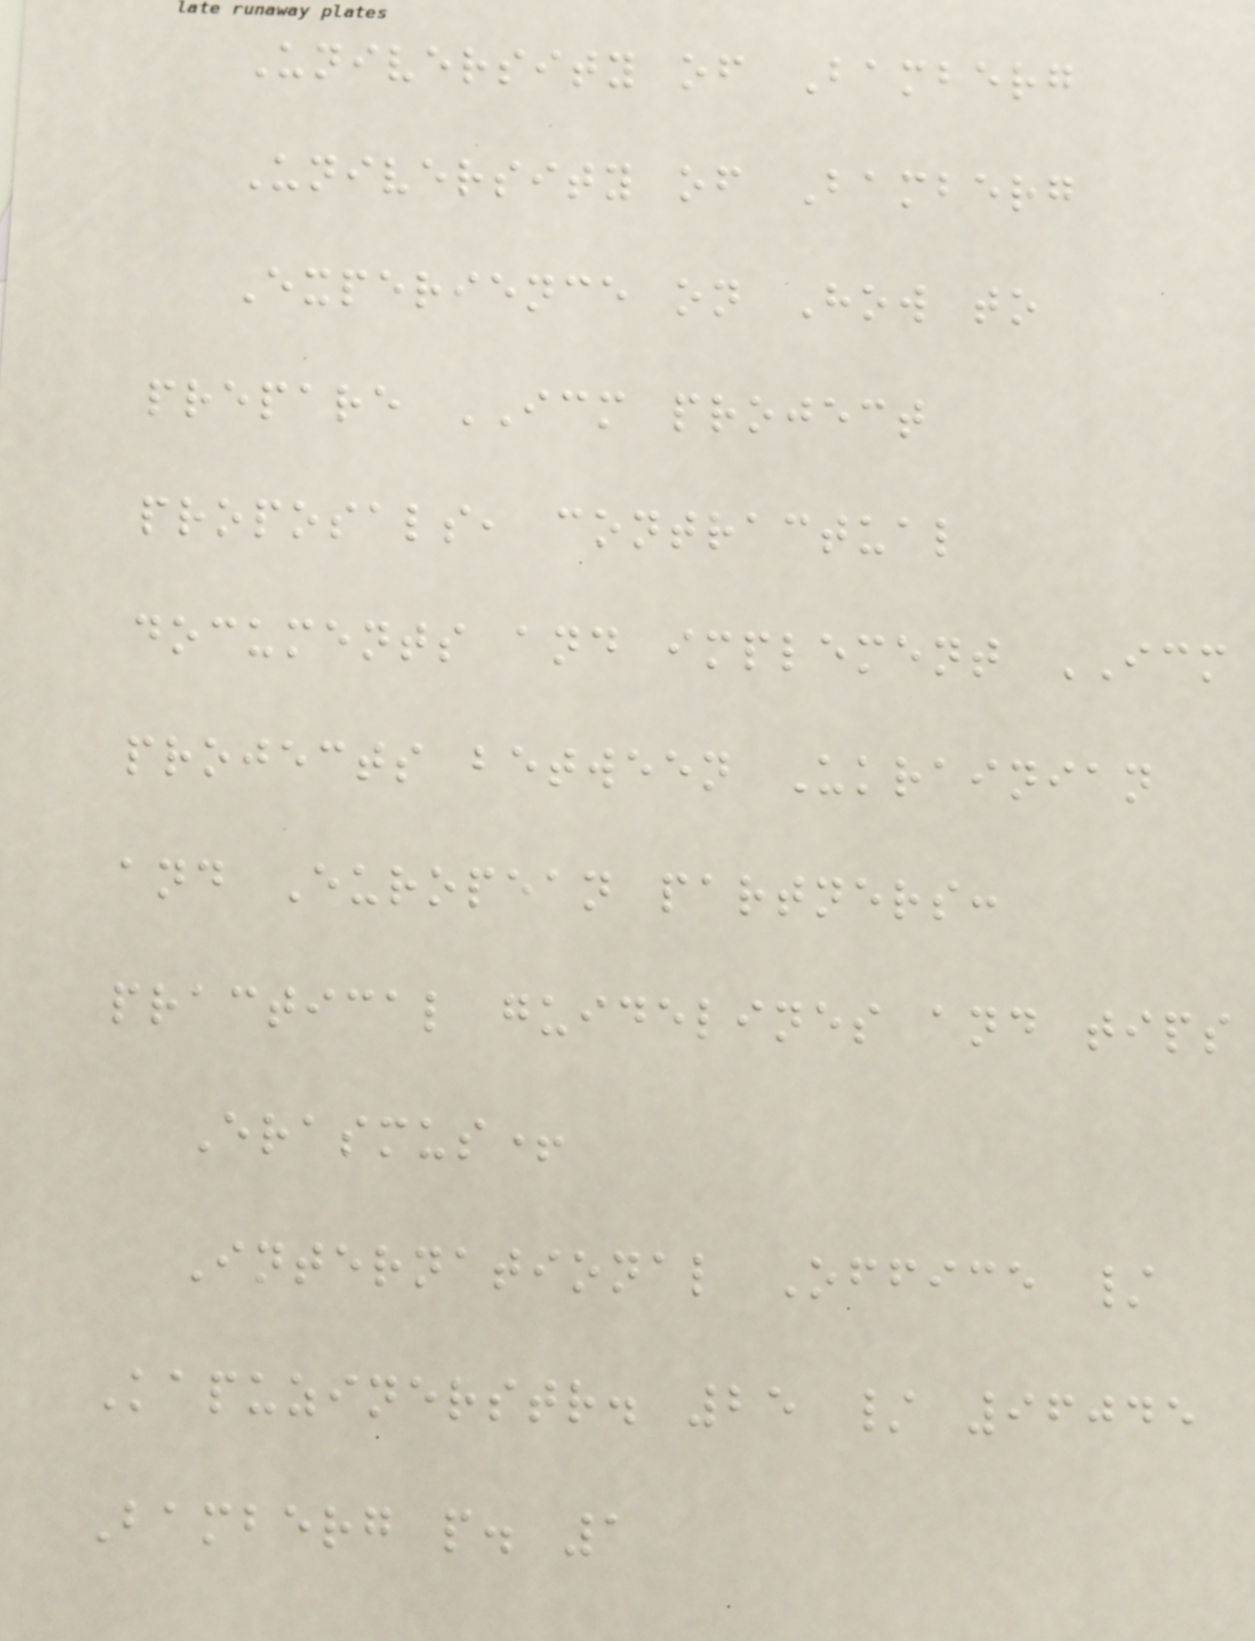University of Bamberg
University of Bamberg
Experience on How to
prepare ICM project
proposals, contractual
documents and implement ICM
projects between Ukrainian
and European partners:
practical guidelines and tips
Erasmus+
International Office /
Kapuzinerstr. 25 / 96045
Bamberg p. 1
